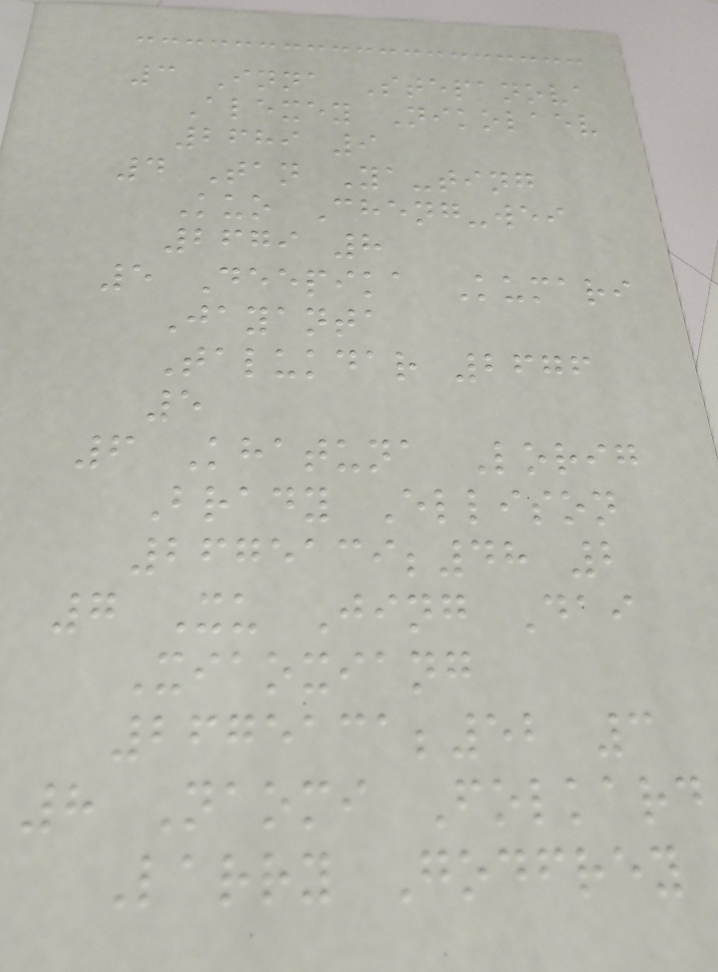3 Inna Stepanova
Alexey Nikolaev
2689 9
4 Tan Ya-ting
Kuo Cheng-wei
2679 8
5 Deepika Kumari
Jayanta
Talukdar 2676
5
6 Khatuna Lorig
Brady Ellison
2675139;48 2
7 Xu Jing Dai
Xiaoxiang
2675131;52 3
8 Naomi Folkard
Larry Godfrey
